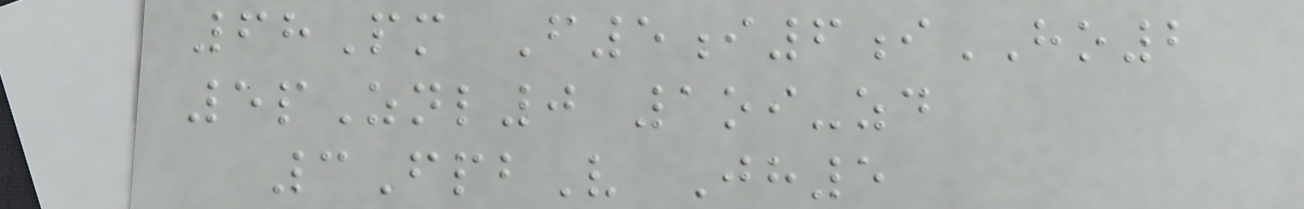68Pm F5i6iHO2
5pZnl0 1oi-zd
3FpbV Jh5
